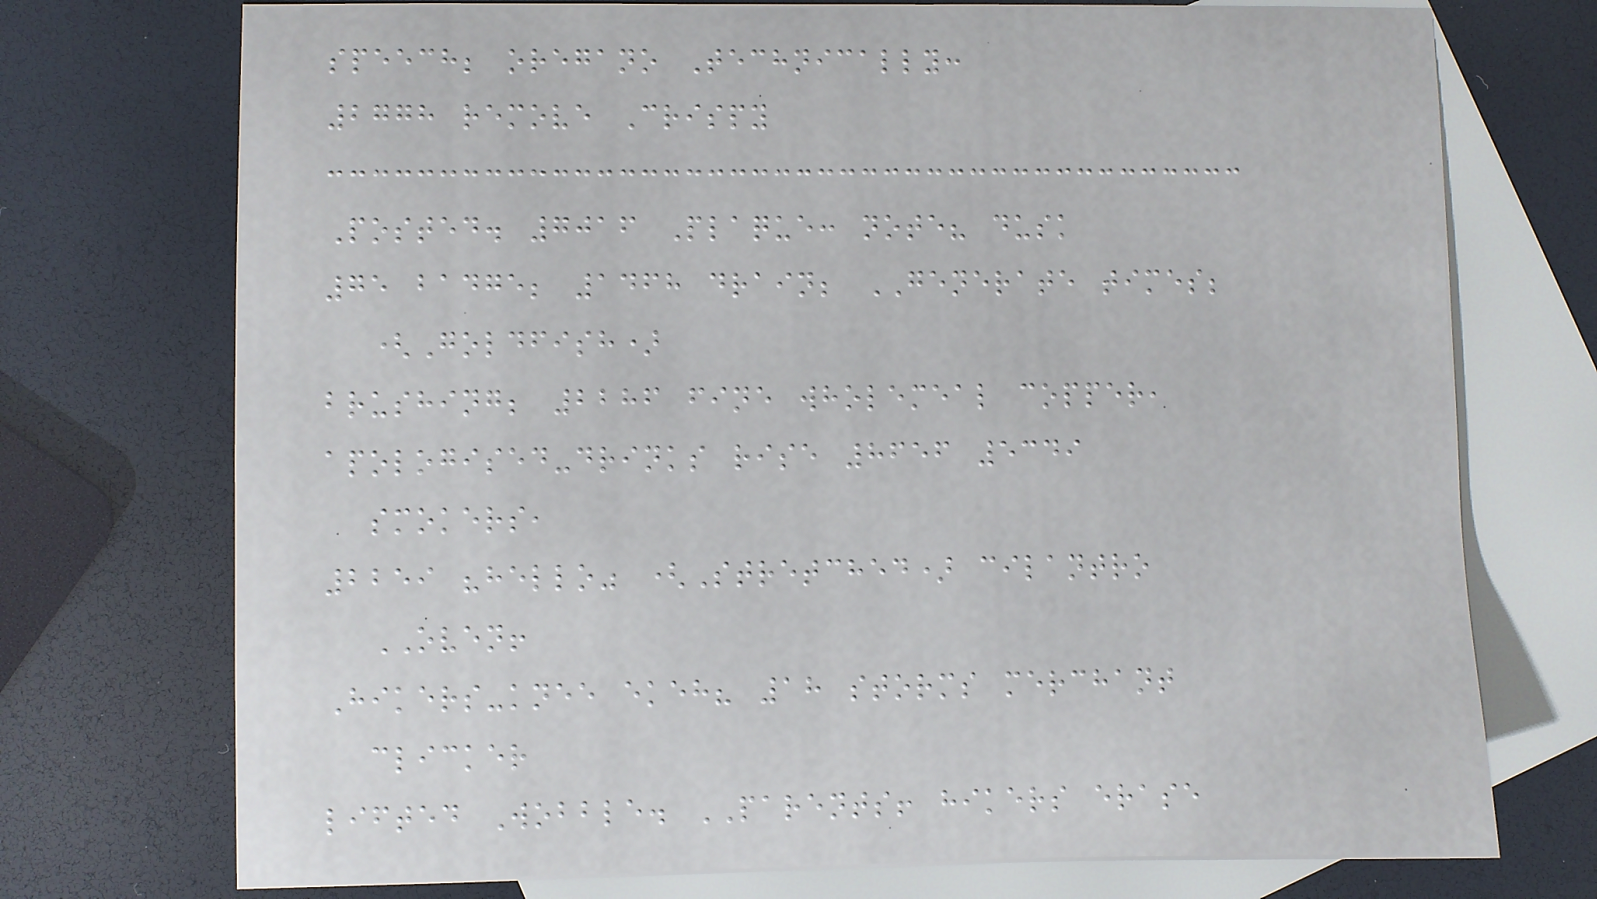speech; oregano Technically:
2778 remove Crispy
Posted. 7016 Plaque: note? dusk
75 badge; 1468 drain; GENERATE times;
(Goldfish)
brushing; 2286 fine wholemeal copper,
apologised-drinks rise 8656 5349
smokers,
2259 "hello" (Stretched) cilantro
OVEN!
Hikers-knee ekeh? 18 storms merchant
clicker
lifted Wobble. PARENTS! hikers erase
